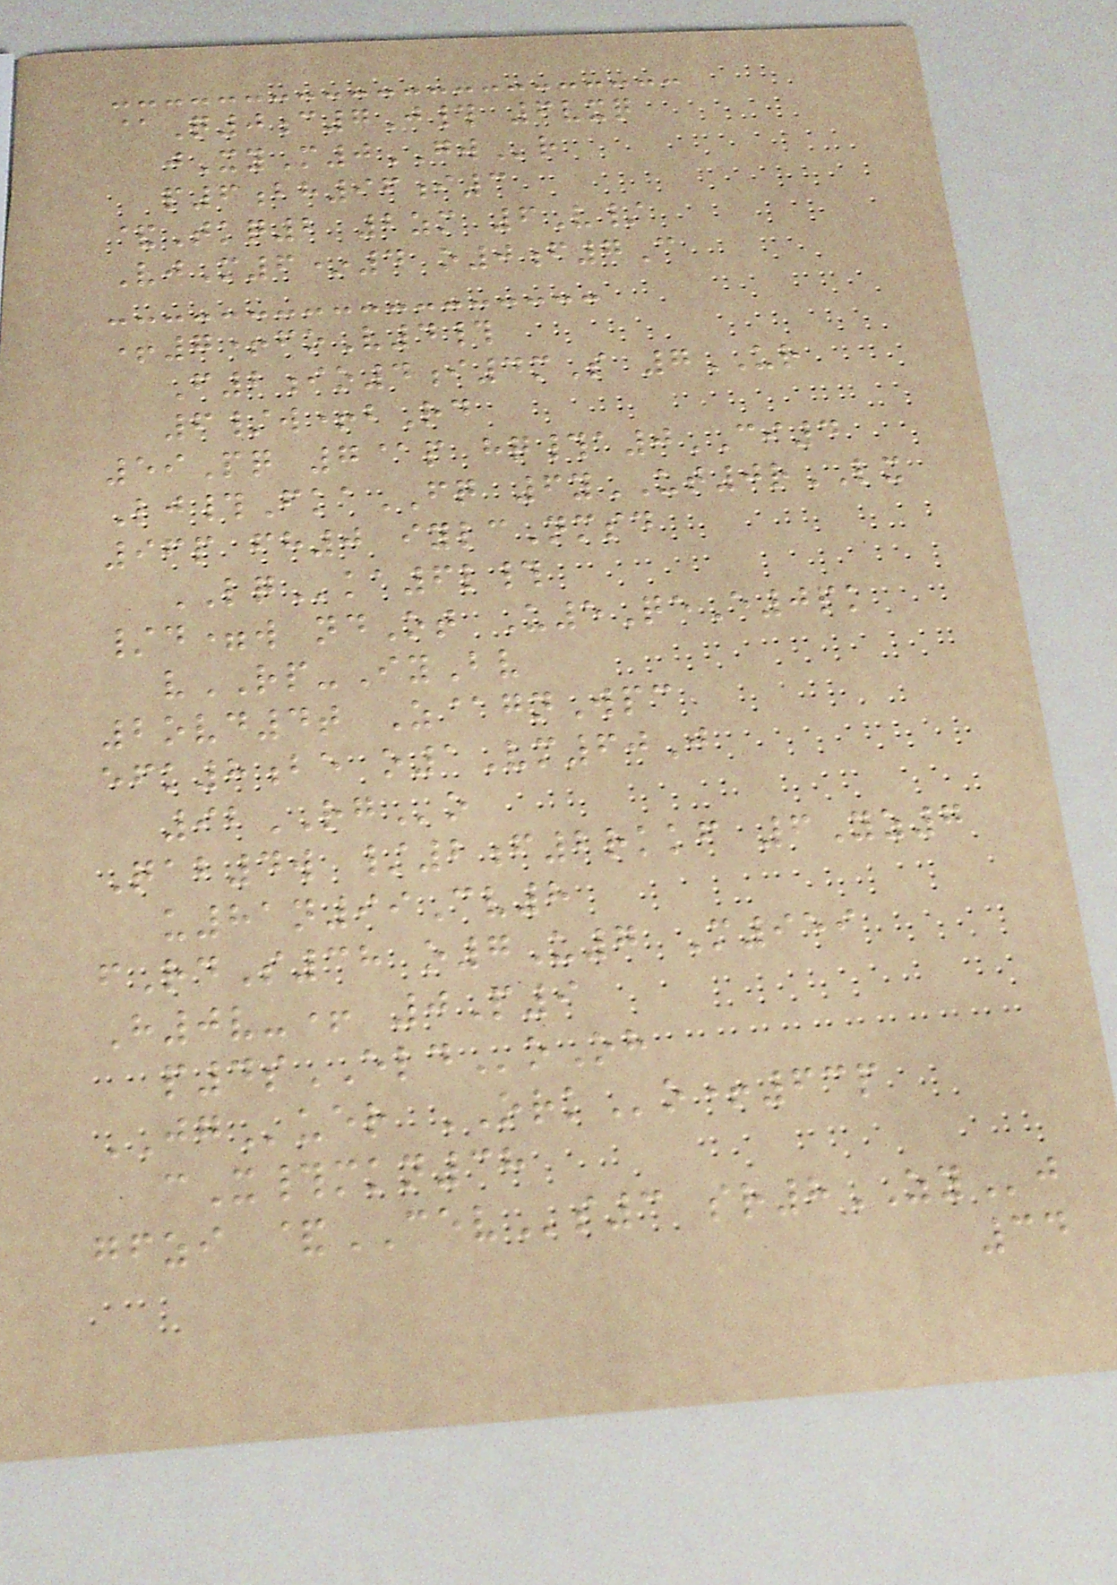@Q0c7J# 6vxq
jXyM0GWr
p6bh96i3
&Tkq2 2zm 6V/
VjM6*4 o0f7C
+7+foV4#
F2io4i4mS 7UR
6/w+bRd
59Pq 7@p hq#a0CI4
Lj#FkaFQ 6yUT0rLX
96p fh0 iylcNmsd
LQka6l#
/d=w ndOt U5QeE0pk
vRP-IyBv
2ovd4t Z@gnWpc
efk8be o1Vm60J
92RGo
Qab4w /2f2rkkf 6Yz7
u81n99Cv8
fRdS38 o7U7 M959
H0v-+ 0P9
p4sELDoOh
JGuer ORKo+63p
cX#mkn38
gfzi &CEVs3 sr8ZYj
34
